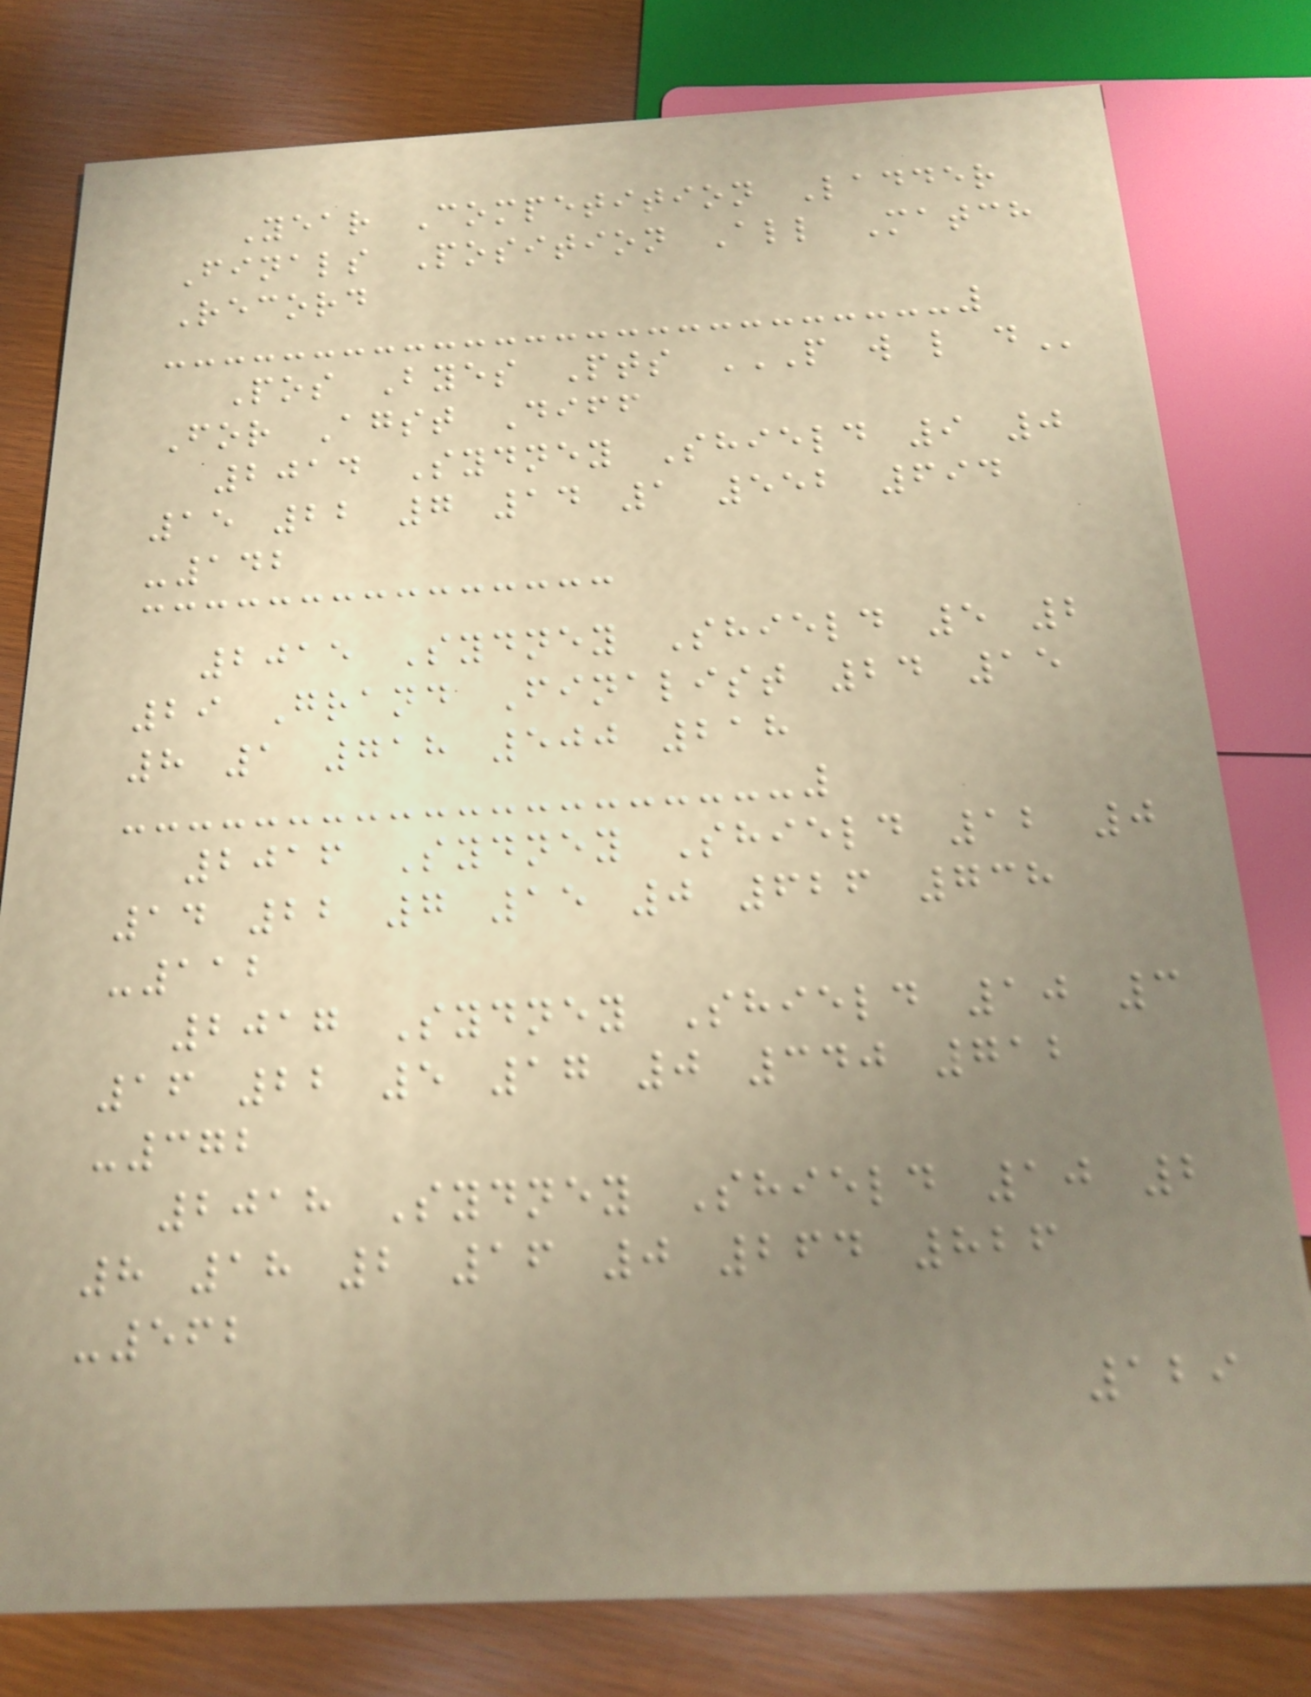Year Competition Ladder
Finals Position All Match
Record
Pos Byes Pts P W L D
For Agst Diff
2014 Sydney Shield 9 0
15 22 7 14 1 552 694
-142
2015 Sydney Shield 5 2
29 Grand Finalist 24 15
8 1 718 500 218
2016 Sydney Shield 12 0
14 22 7 15 0 626 738
-112
2017 Sydney Shield 10 3
16 22 5 17 0 340 712
-372
2018 Sydney Shield 10 2
8 18 2 16 0 264 826
-562
129
